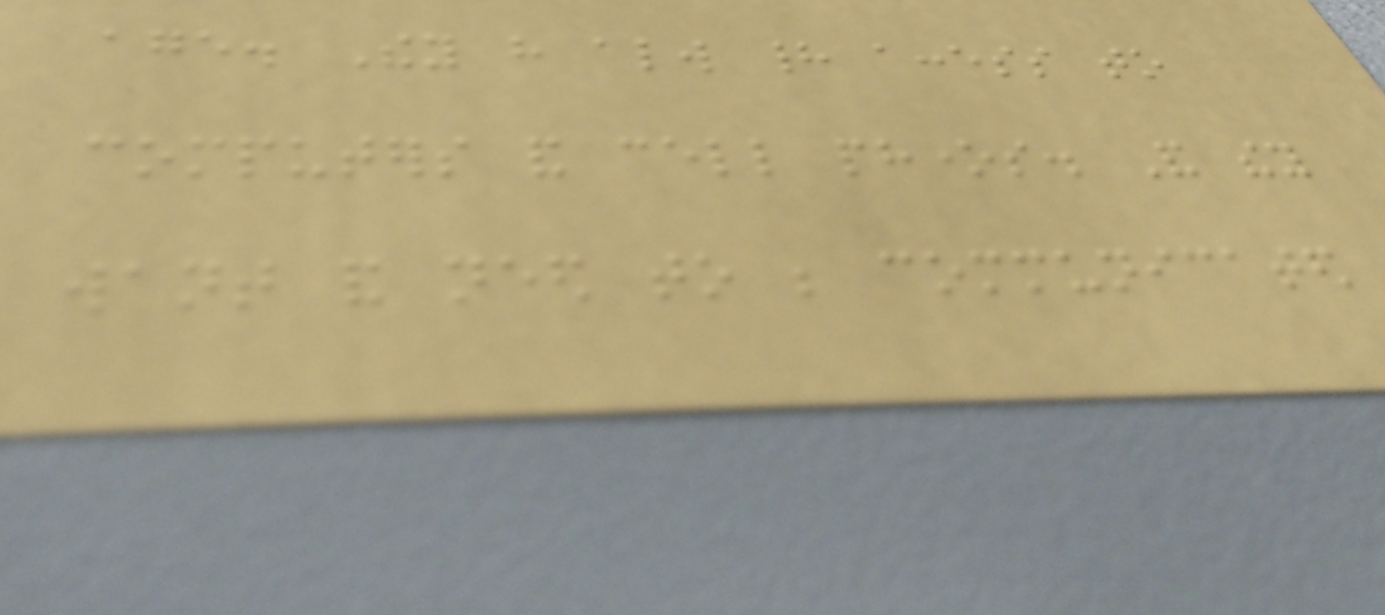age. They have always had access to
computers and cell phones. And they
want and need to be communicated
